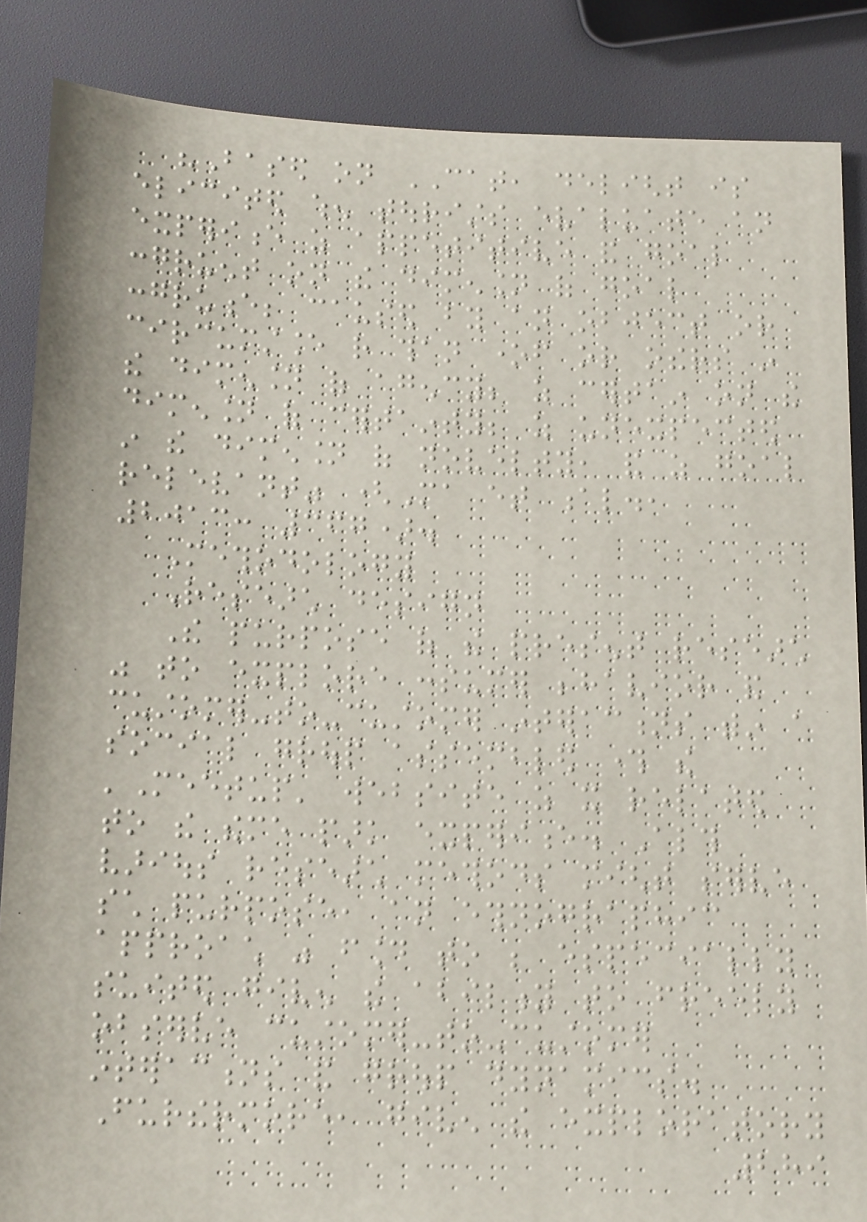"Based on CAT, delight is
elicited when tourists evaluate an
experience as appetitive and goal
congruent on the dimension of goal
congruence; caused by an object or
circumstance rather than oneself or others in
the dimension of agency; as certain on the
dimension of certainty; as unexpected
in the dimension of novelty, and as goal
relevant" (Ma et al.,
2013: 367).
Methodology
Research design
The purpose of the present research
was to explore consumer behavior and
customer-to-customer interactions within a
social group assembled through the
'Meetup' website as it related
to the theme park experience. Although
various research methods might serve
such purpose, an ethnographic
approach was found to be especially
suited given the ability to freely
observe customer-to-customer
interactions and group dynamics.
Furthermore, given the exploratory
289
